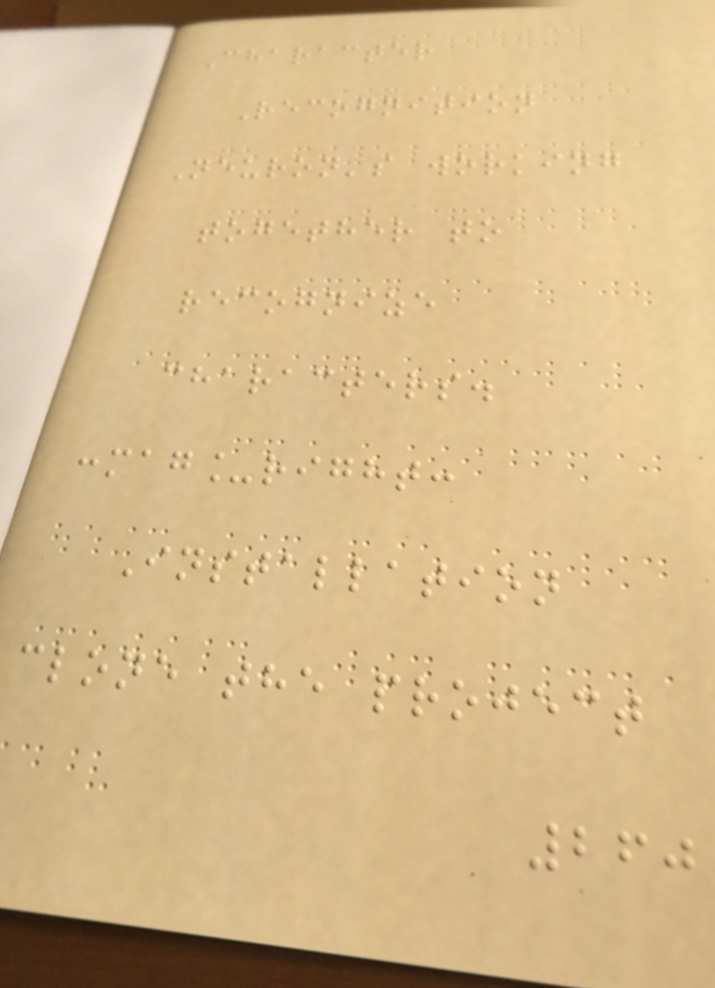Character
Recognition
Neuron's working
together to
recognize
characters.
:mag_right:
Installation
clone the project
260
